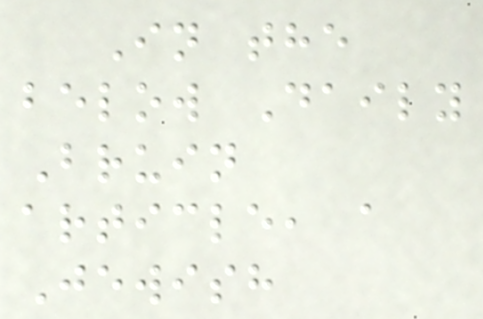In the
below Daily
Bruin
article, a
Jewish
